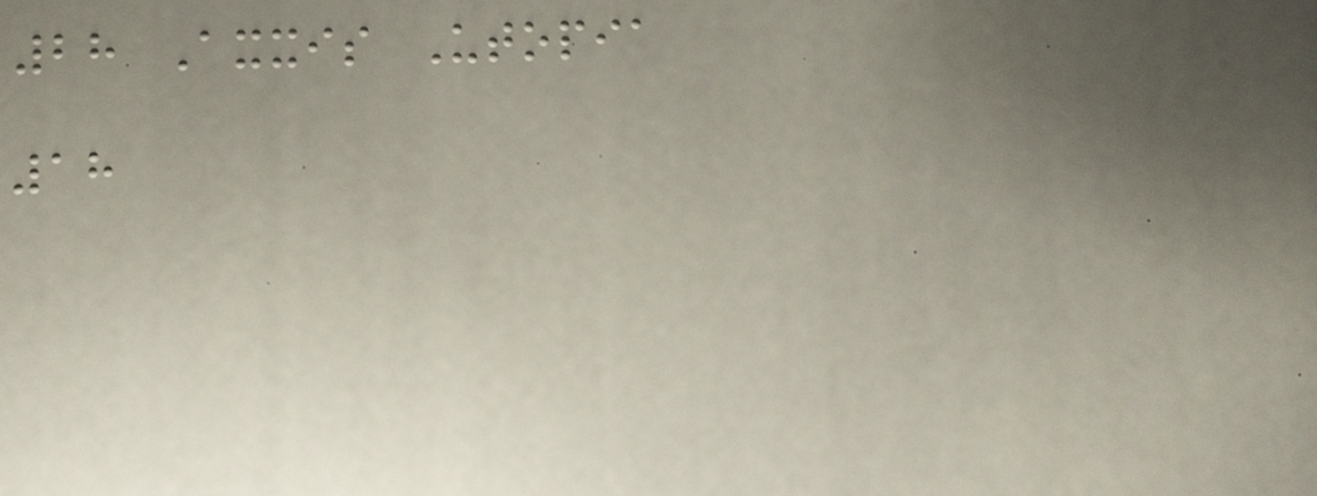28 Axxis Utopia
18
